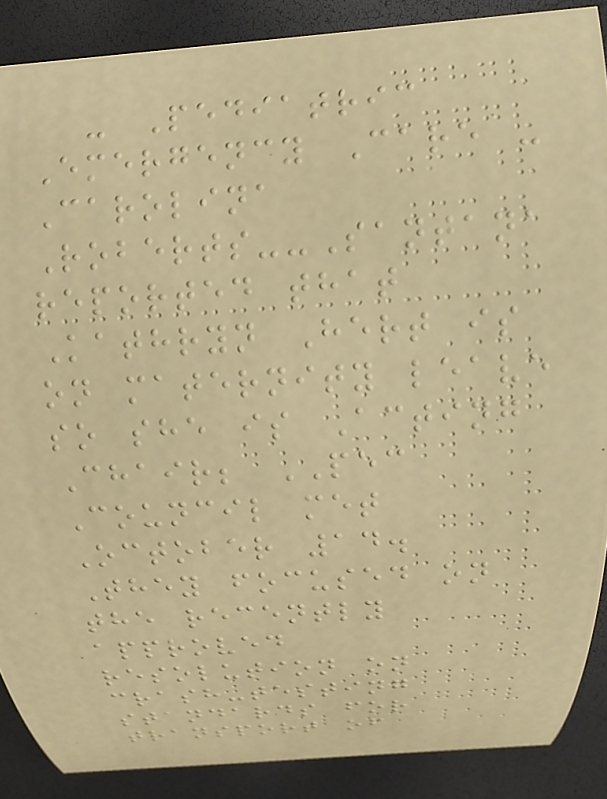- Pediatric
Emergency Care -
Carolina
Roberts--Santana
reported that
Kathryn Hert is
on maternity leave
so she is Acting
Chair; PEC
Council met
October 14.
They focused on
the recently
approved
resolution on
crash-testing
standards for
transport of
